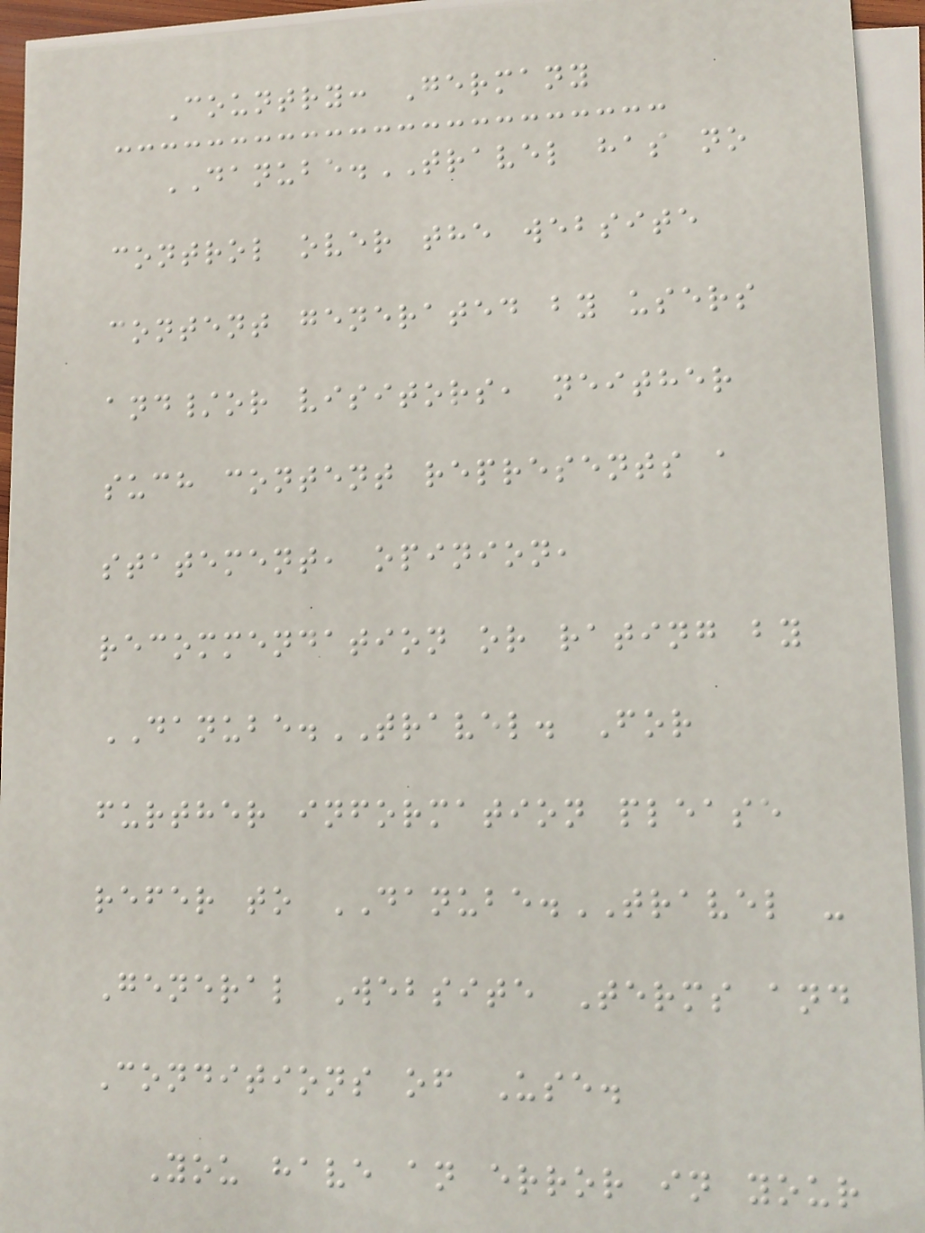Country: Germany
DANUBE.TRAVEL has no
control over the website
content generated by users
and/or visitors, neither
such content represents a
statement, opinion,
recommendation or rating by
DANUBE.TRAVEL. For
further information please
refer to DANUBE.TRAVEL -
General Website Terms and
Conditions of Use.
You have an error in your
